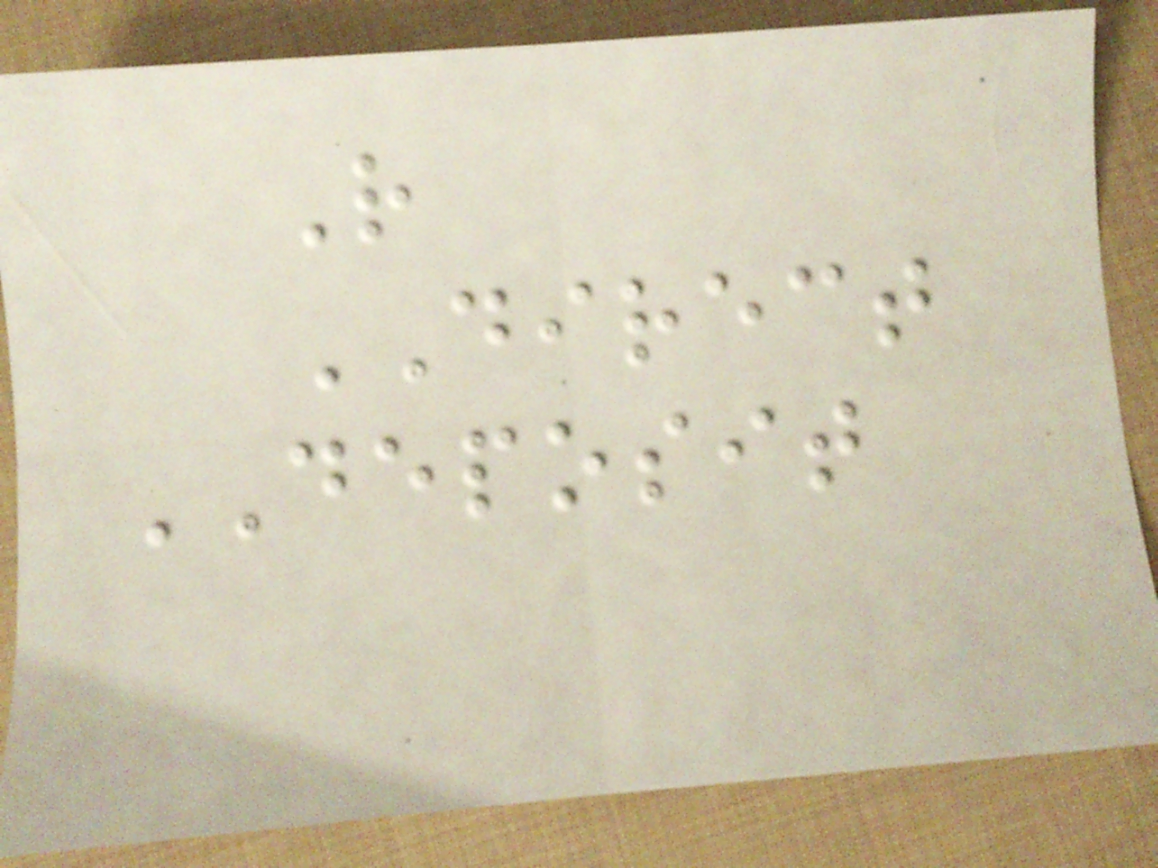R
DIRECT
DEPOSIT
